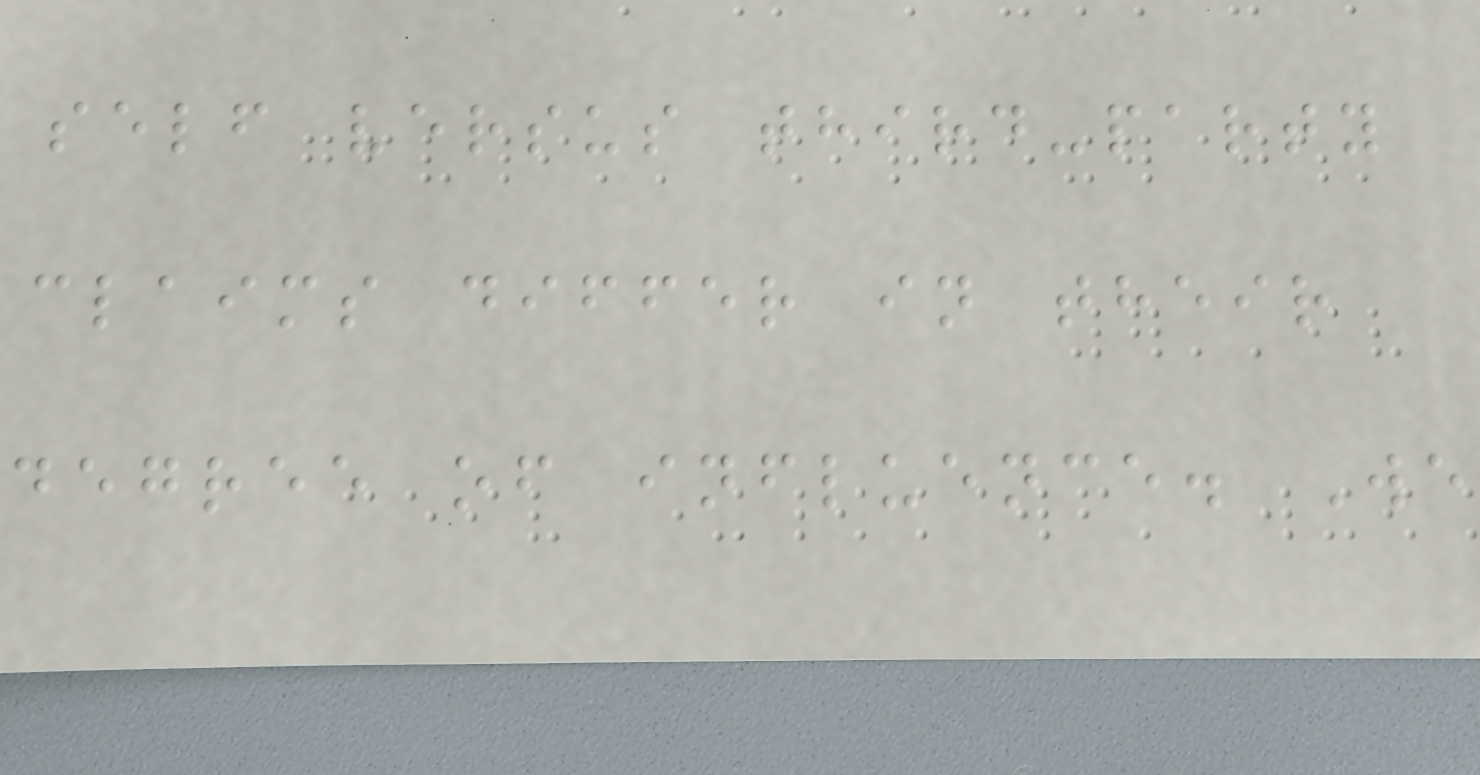self versus third-party
claims differ in their
degree of influence. We
